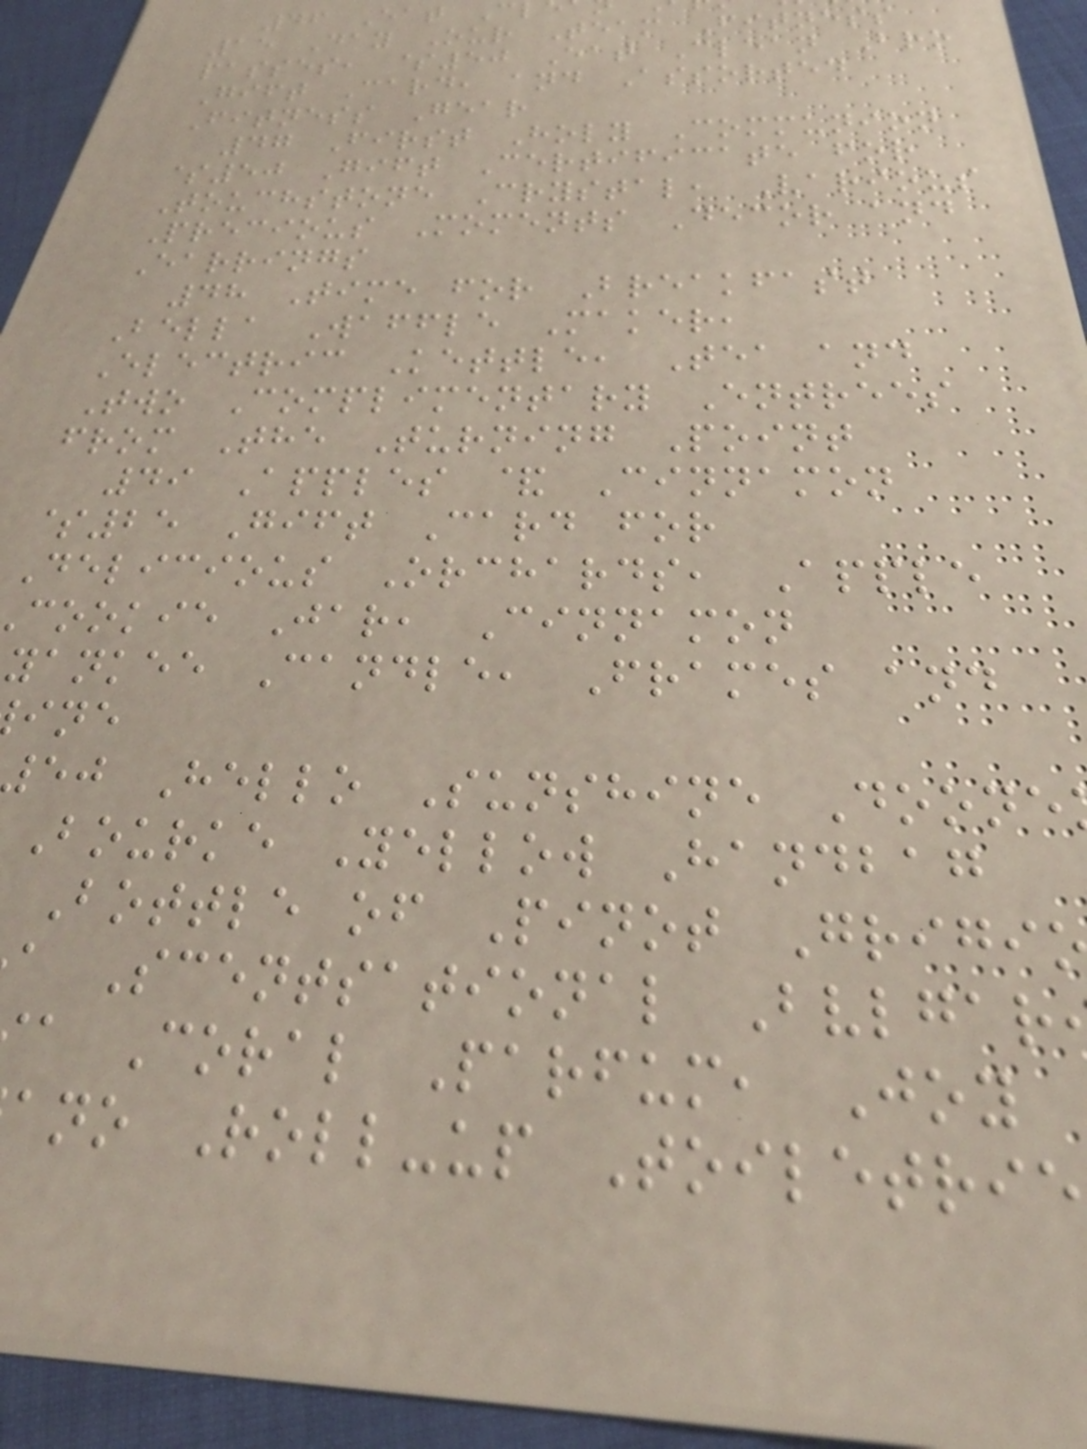46 Eat C
15 Day Our Team Fitness
passes, $50 Eat Clean Bro
Gift Card, and Assorted
Fitness Gear
47 First Holy Communion
$50 Gift Certificate for
Touchstone Crystal, Various
Precious Moments Decor and
Earrings
48 Time for Breakfast
Bella Waffle Maker,
Electric Kettle, Tea and
Two Complimentary Entrees
from The Turning Point
49 Apples & Cinnamon
$25 Gift Card for
Delicious Orchards, Apple
cookie Jar, Cinnamon
yankee Candle, Frames and
ej Hello Sunshine Doone
Bourke Yellow Handbag
Bottle of Pinot Grigi
a Scentsational Bvlgar
a Coral Parfum, Joy
ano Roll-up Toiletrie
